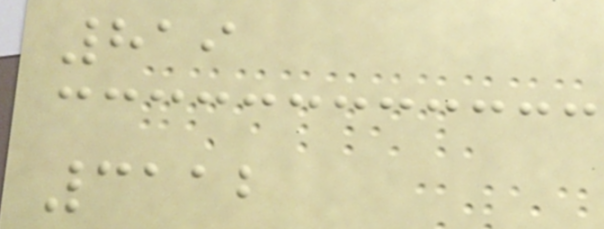819
3112
